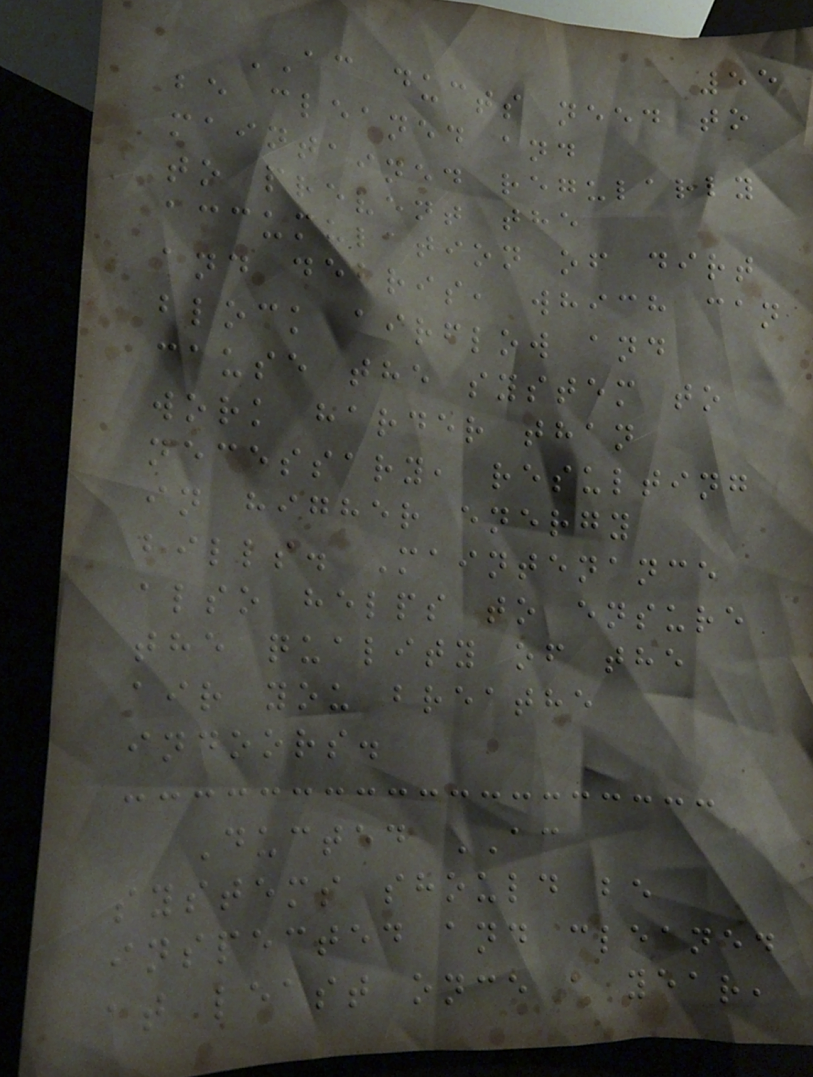55
AC ducts need to
be cleaned and
maintained regularly
to prevent the
accumulation of dirt
and debris, which can
block airflow and
cause the system to
work harder than
necessary, resulting
in higher energy
bills. Maintenance
also helps to ensure
the quality of the
air you breathe
indoors.
Ducted AC
systems should be
inspected and cleaned
at least once a year,
